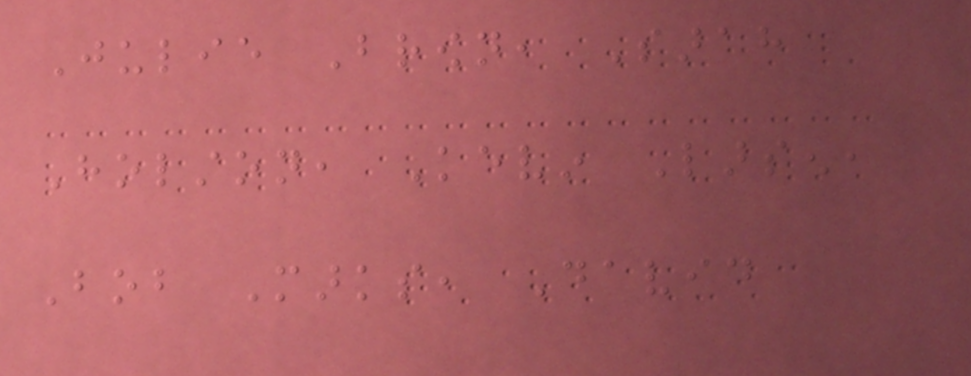Julie Brown, Sarah
Holston, Kevin Larsen,
Bob Marks, David
